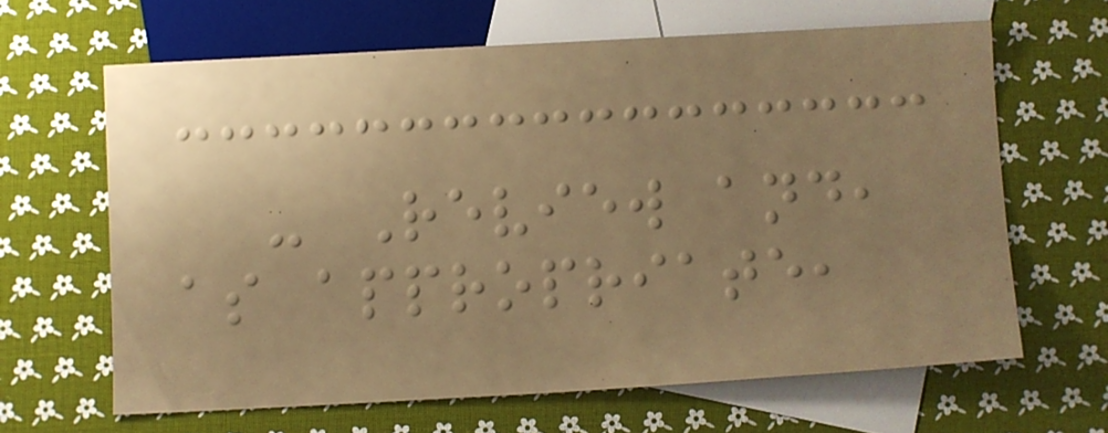- Review and,
as appropriate,
